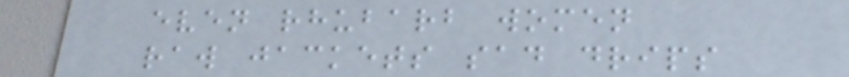even rhubarb women
raw jackets sad drips
